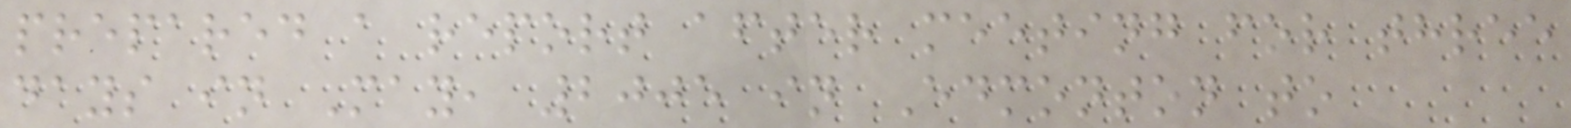prepared a report after meeting for three
days in May, 2005 in Edmonton to
